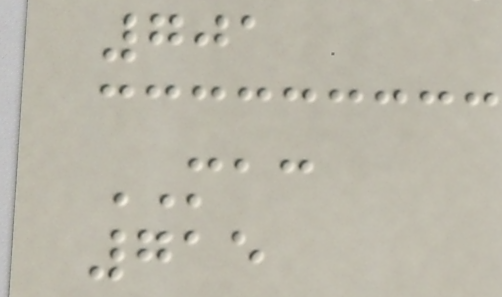701
MAC
715
